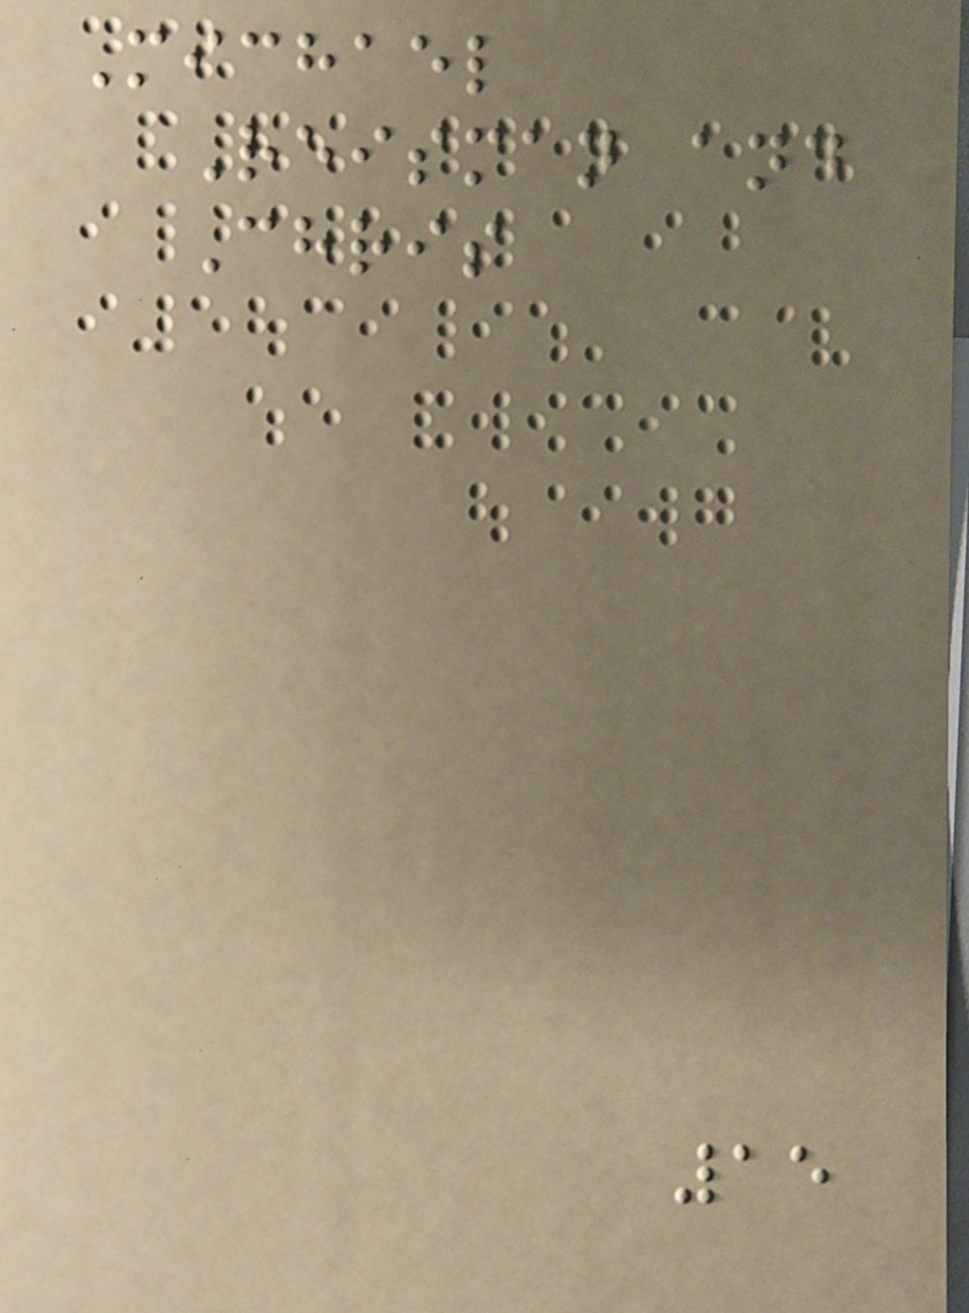Michael
Reisman and
Chris
15
